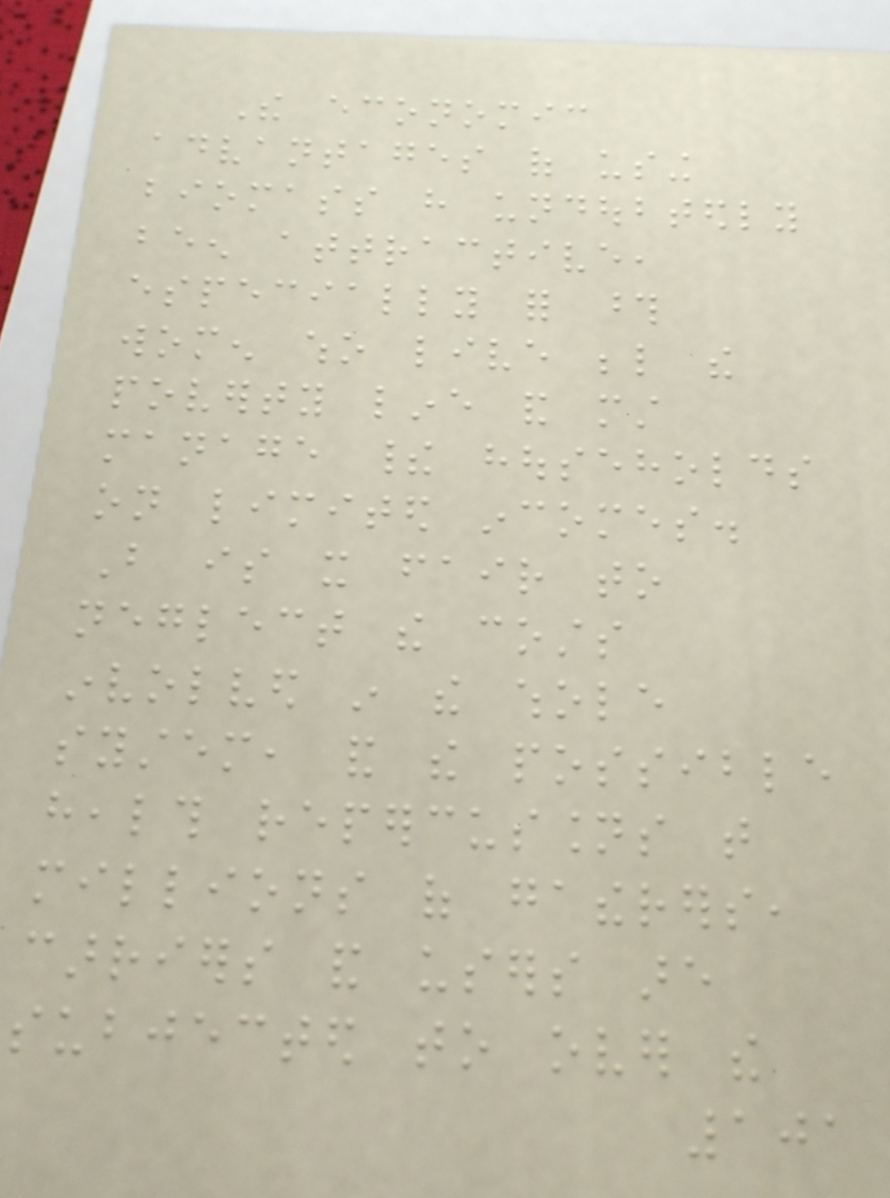The economic
advantages of using
biomass have undoubtedly
been attractive,
especially for those
women who live below the
poverty line and must
manage their households
on limited incomes.
But is it fair to
neglect the costs
involved in the whole
system, and the possible
health repercussions that
millions of gatherers,
carriers and users are
subjected to over the
101
